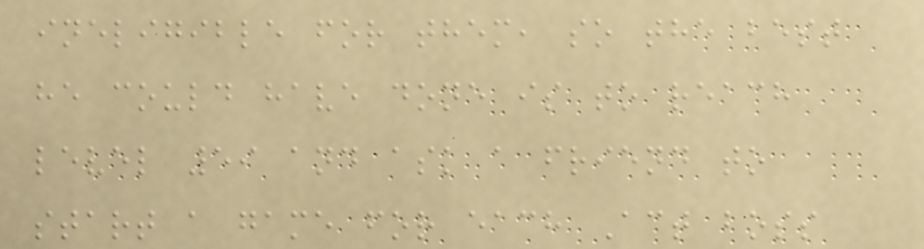ineligible for them, so the best
he could have done is to reach
level 59 and ask a friend to
start a game for each Act boss
